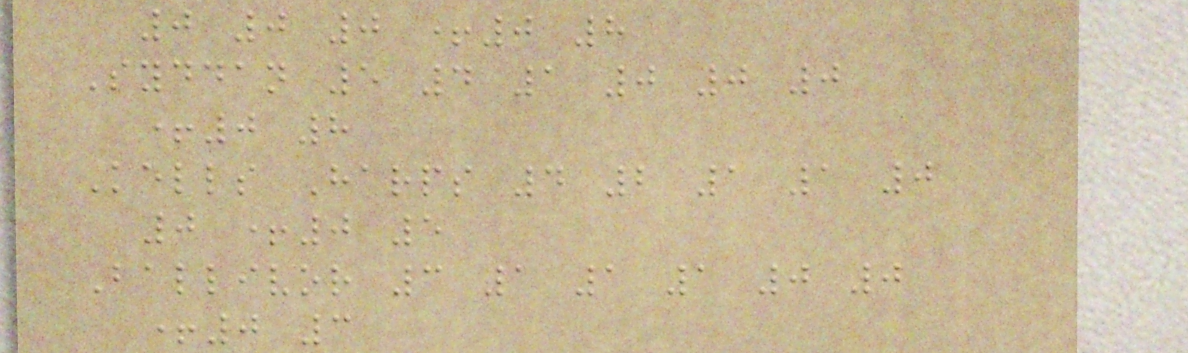0 0 0 +0 8
Syddan 5 4 1 0 0 0
+0 8
Kells Harps 4 2 1 1 0
0 +0 5
Ballivor 3 1 1 1 0 0
+0 3
